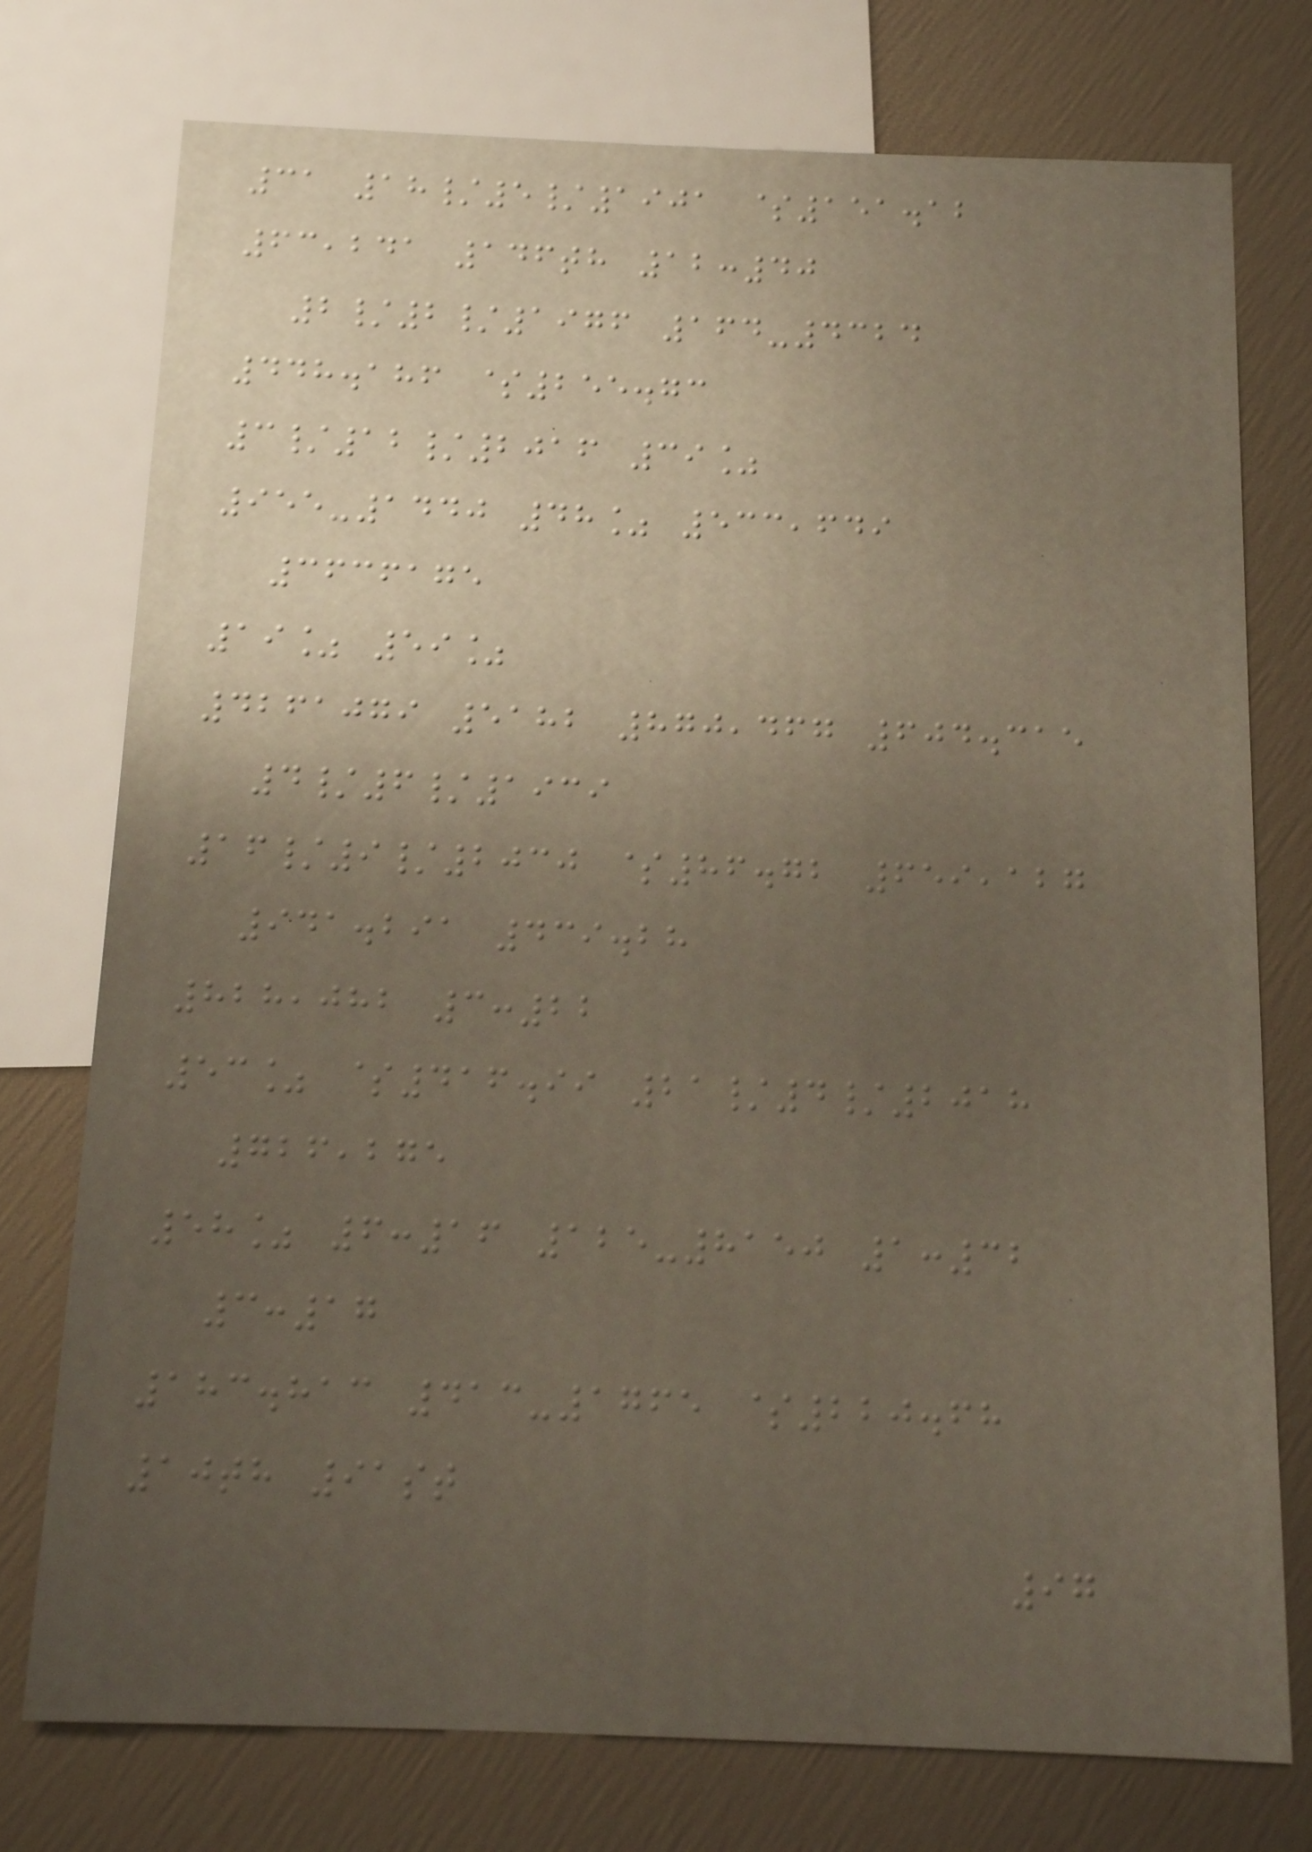31 18/5/1901 $151.12
63,241 146th 12:40
2/2/1976 164-4324
448.186 $255.73
3/12/2016 39%
955-1440 48% 533,649
3636175
19% 59%
4261079 5182 870,467 604.315
4/6/1939
16/9/2030 $86.72 659,127
941.291 439.28
828,082 3:22
53% $416.99 21/4/2018
726,275
58% 6:16 125-8150 1:32
3:17
183.813 413-1765 $220.68
10th 91st
97
